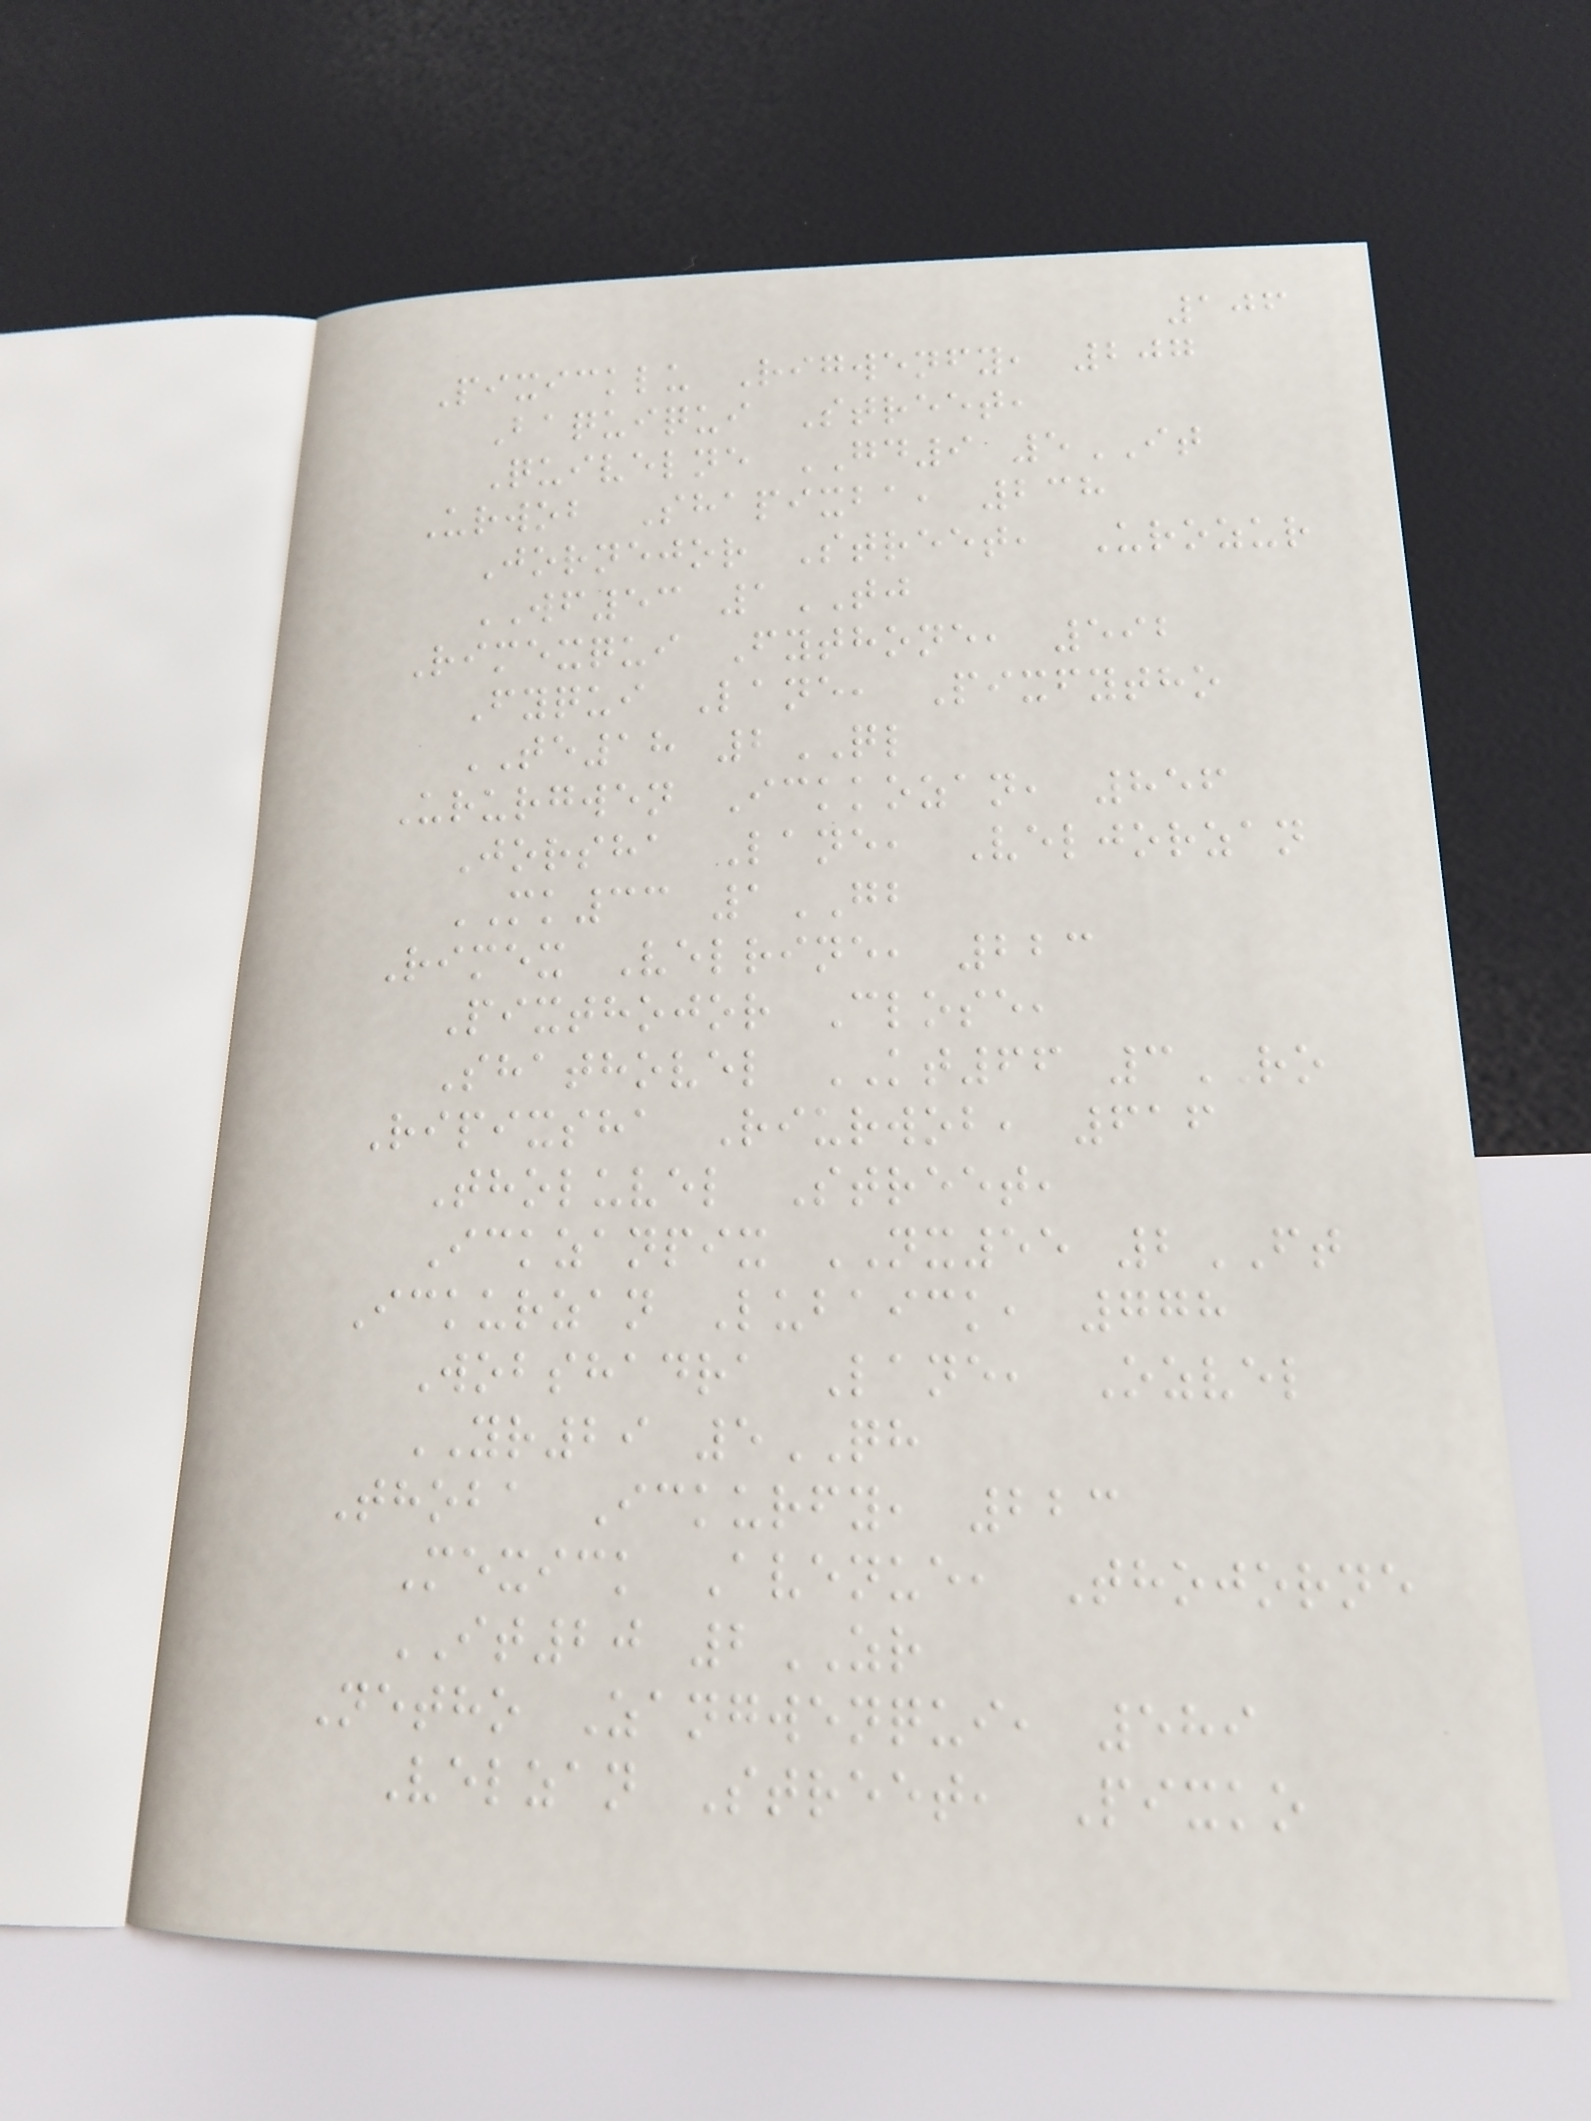106
Pixicklu Rigwenfy, 207
Baquiqui Street,
Quivelne GD9 5IT
Urwob Shapixba, 238
Jornejor Street, Urozur
WF53 1TJ
Rimexqui Fythone, 592
Fyqui Lane, Pixfytho
TE18 2QL
Ururgwen Ickkozan, 856
Jorsha Lane, Veljorzan
MK33 1GB
Rimex Velrine, 223
Pixthojor Close,
Shathovel KT66 3RO
Ripixsha Riurwob, 616
Tholuvel Street,
Ickzanpix NX55 2FT
Ickurzan Lubaick, 778
Wobshadra Lane, Ozvel
YR29 5QH
Thoba Ickurfy, 223
Mexick Avenue, Thojorne
IT20 2ZR
Netho Zangwenqui, 589
Velzan Street, Pixko
